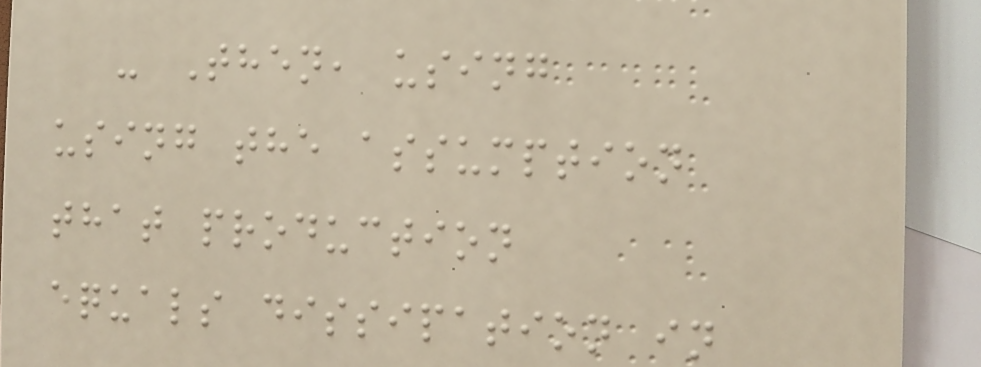- Then, using
using the assumption
that production
equals dissipation in
